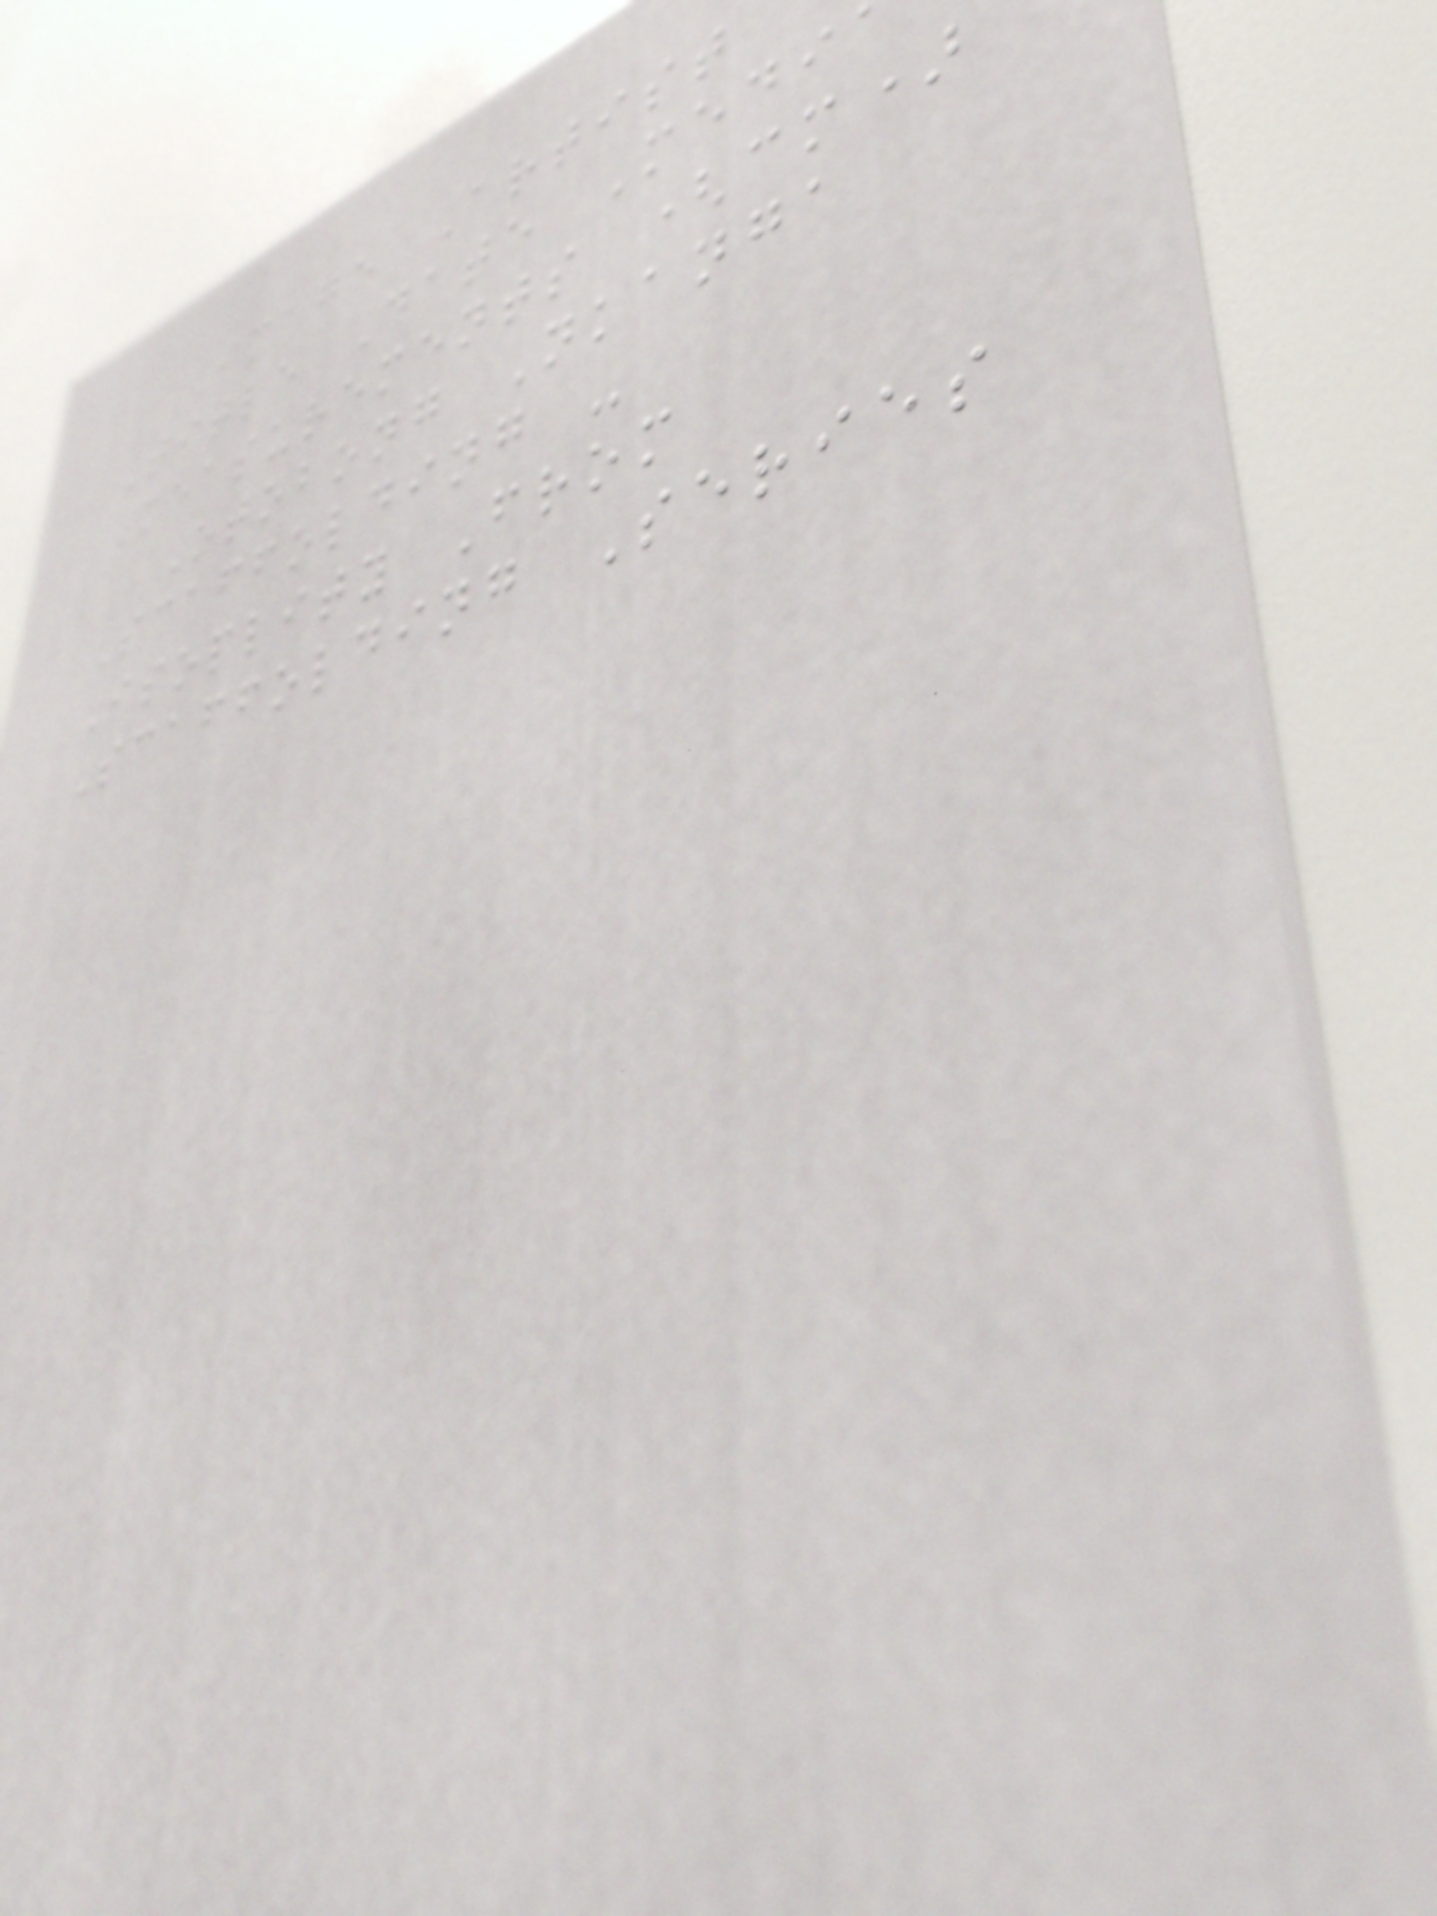Image Artist
Title Date Medi
Measurements (cm)
Otobong Nkanga
Scaffolding -
Isoplity From
Scaffolding Series
